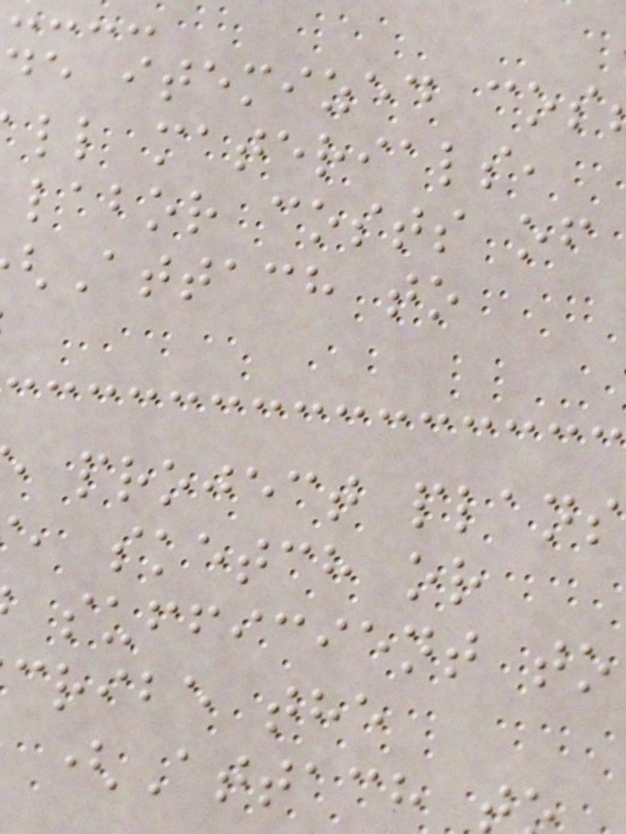de itemized cos
ll materials,
labor costs of
Attach to
project plans
, sketch or
sufficient to
cribe the
(Attach
